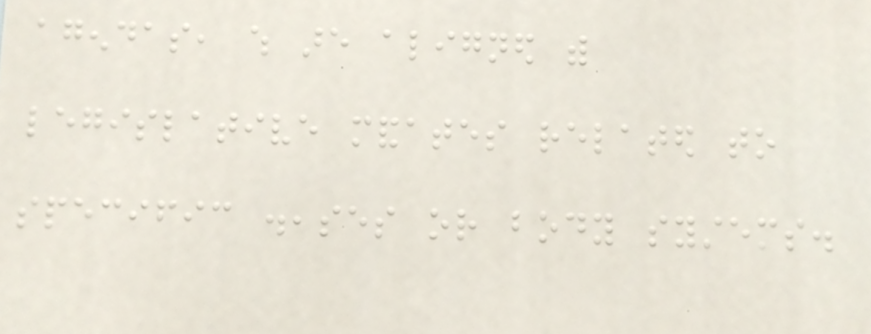agendas, which are aligned with
legislative mandates related to
specific diseases or body systems.
